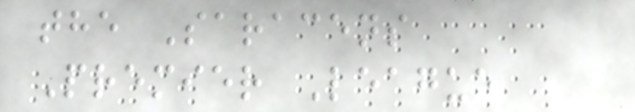the Saracens
Premier League
